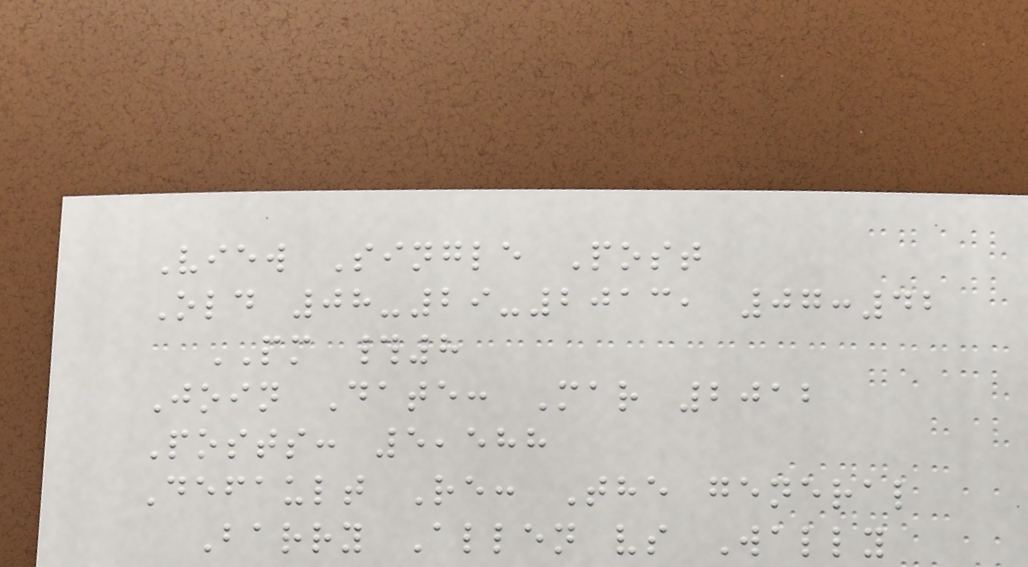View Single Post
Old 08-29-2013, 07:42
PM #8
Join Date: Mar 2012
Posts: 5,588
Default Re: The general
Barry Allen vs Wally
